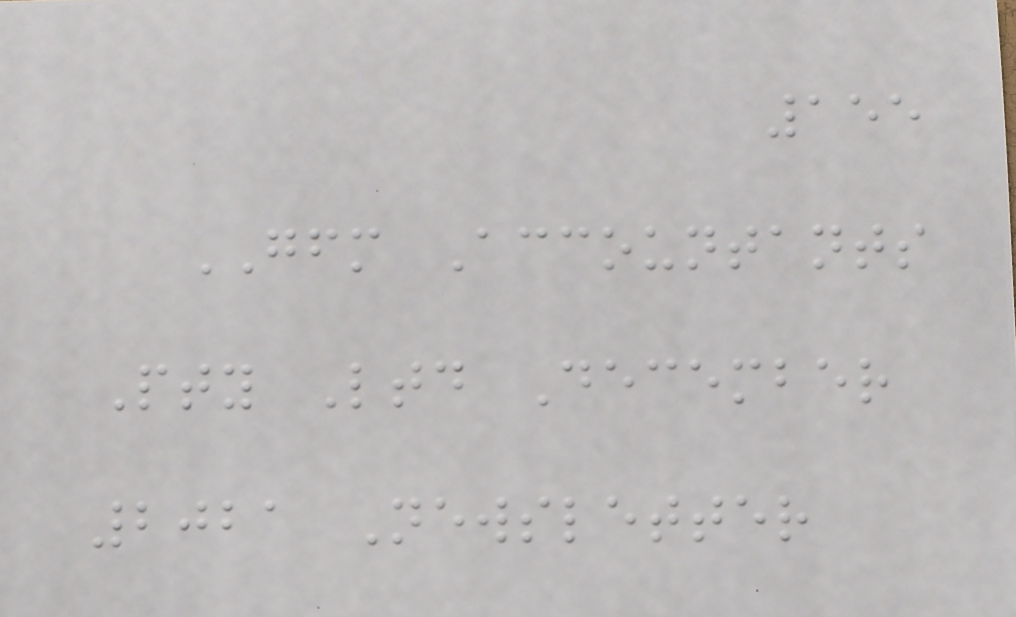155
GFM Accountants
Pty Ltd December
2021 Newsletter
